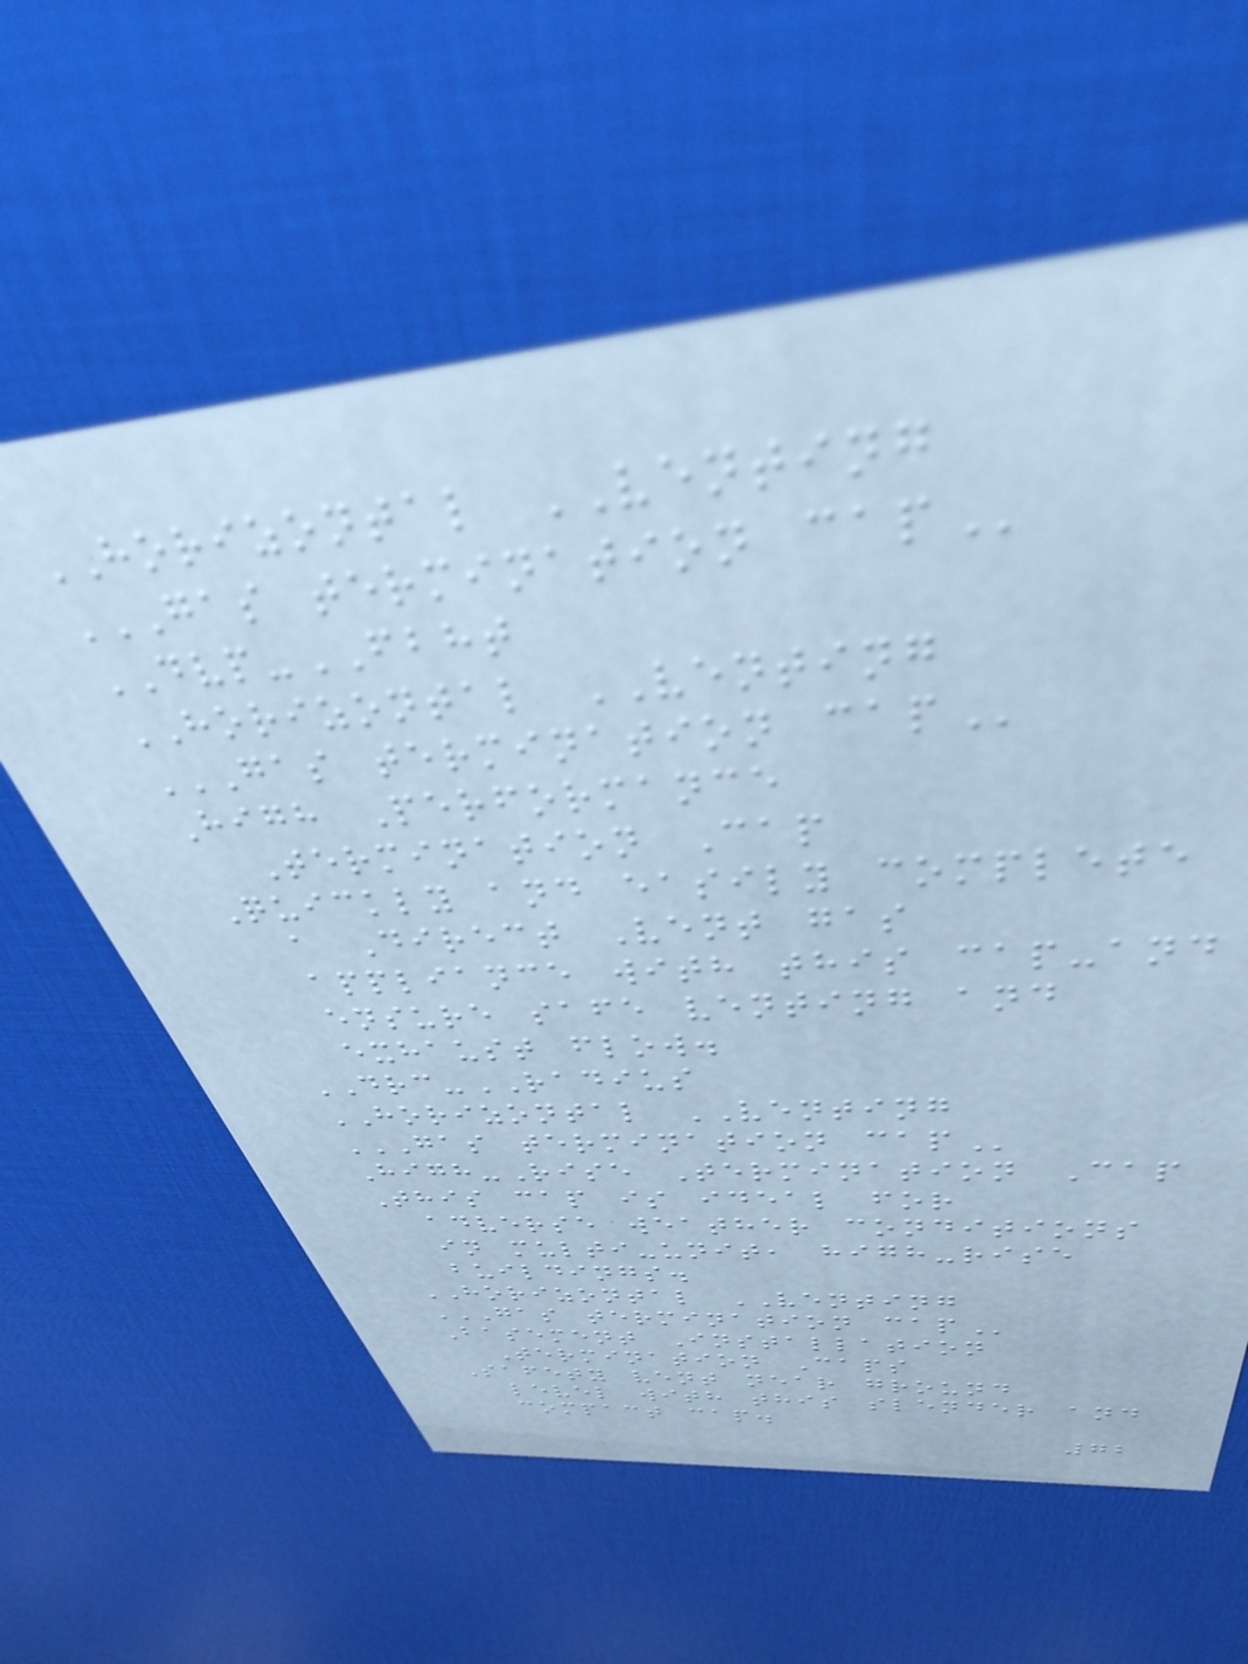HORIZONTAL VENTING
GAS TERMINATION CAP
DVP-FBHT
HORIZONTAL VENTING
GAS TERMINATION CAP
High Performance
Termination Cap
Quickly and easily complete
a Direct Vent gas
appliance with this cap-and
ensure safe venting and
exhaust flow.
DRC-RADIUS
HORIZONTAL VENTING
GAS TERMINATION CAP
High-Rise Termination Cap
This cap is ideal for
adverse weather conditions
in multi-unit, high-rise
buildings.
HORIZONTAL VENTING
GAS TERMINATION CAP
Basement Installation
Termination Caps
Safety vent near ground
level with this slender and
compact cap.
72
